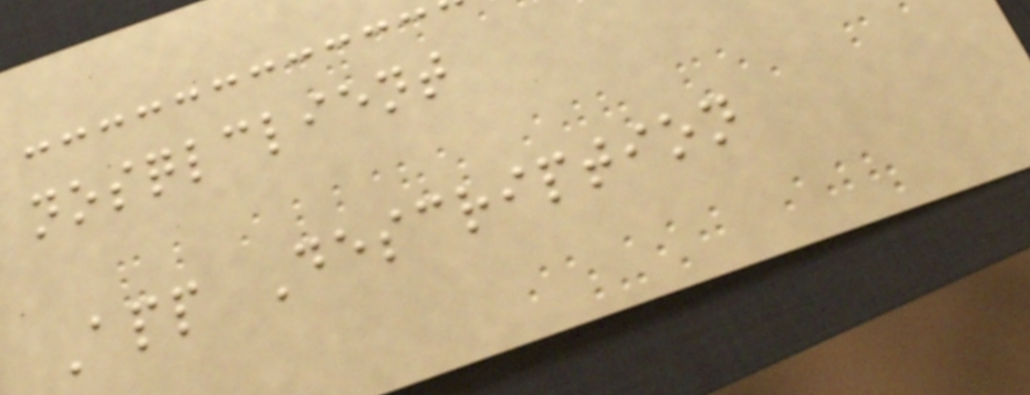nosqlclient
App Description
